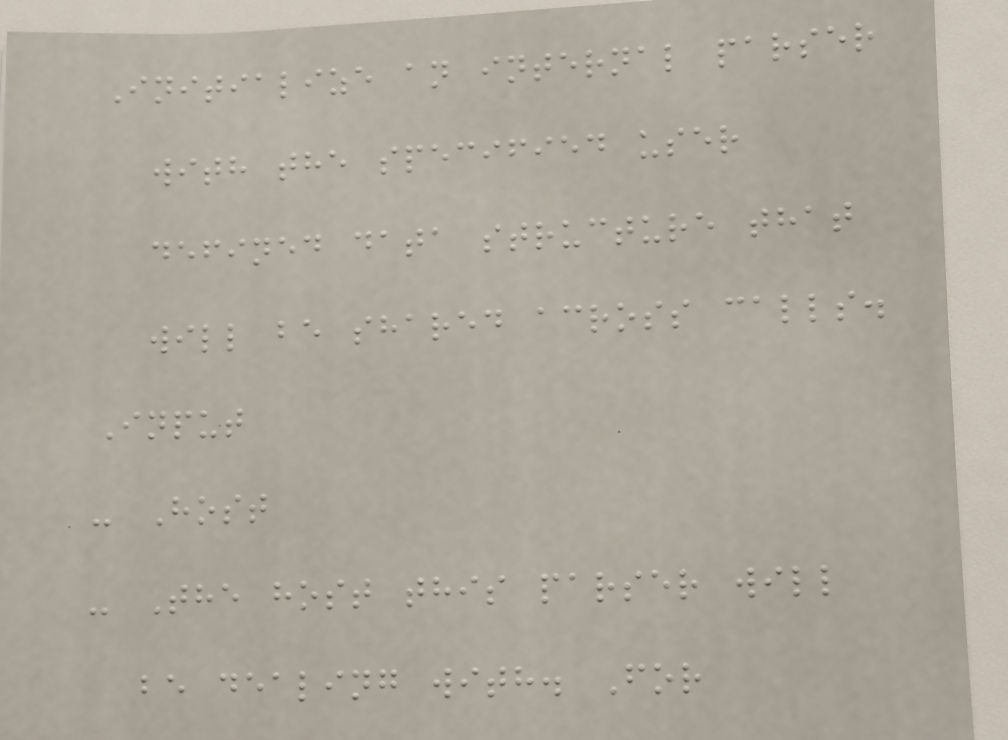Initialize an internal parser
with the specified user
defined data structure that
will be shared across calls.
Input
- Host
- The host this parser will
be dealing with. For
